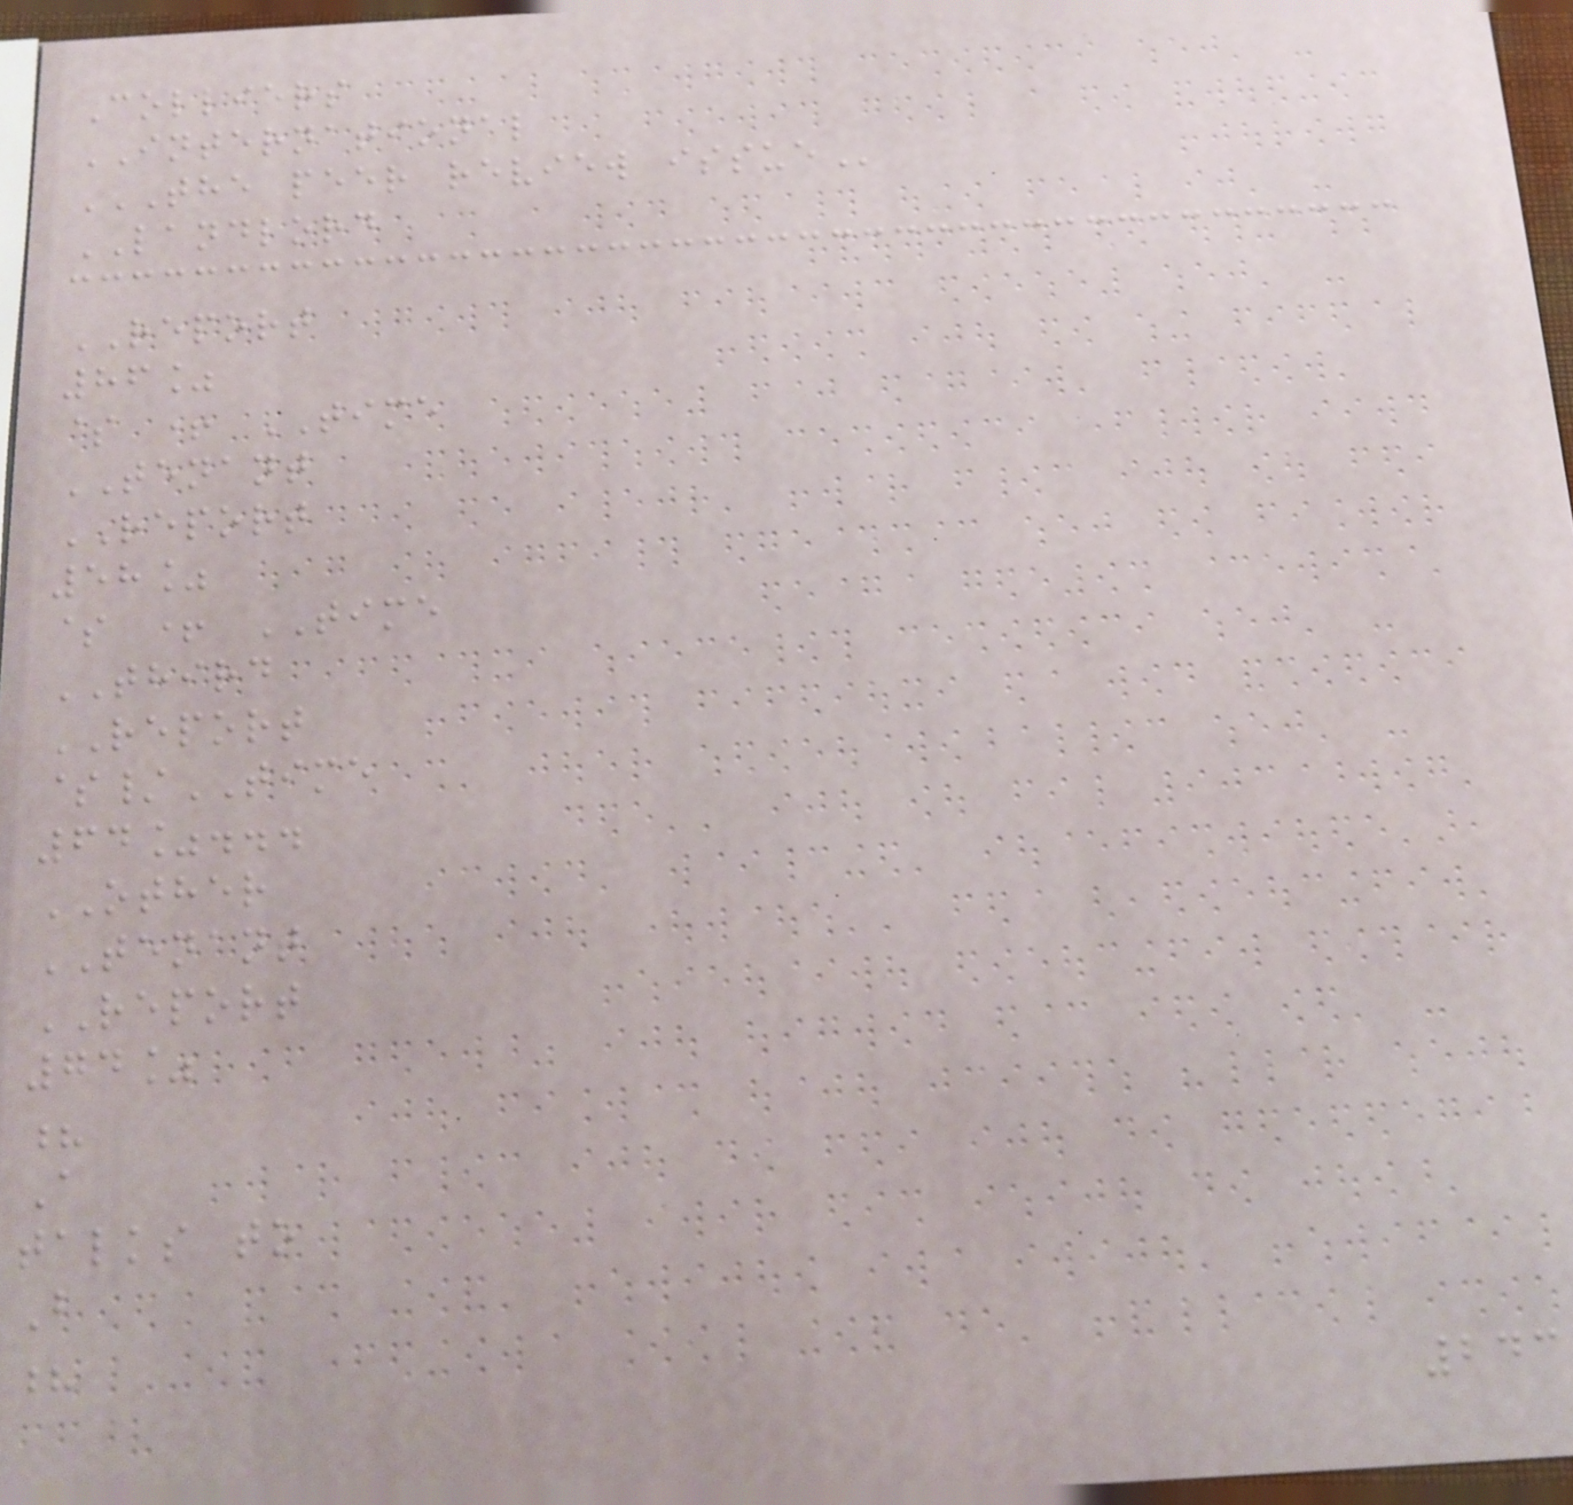Colliers
INTERNATIONAL
THE PEER REVIEW ISSUE
LANDLORD
REPORT
86%
$ + TIME
TENANT
REPORT
58%
$ + TIME
THIRD
REPORT
$/TIME
64%...
OTHER
TENANT
REPORT
74%
?
A
talks to
B
?
243
